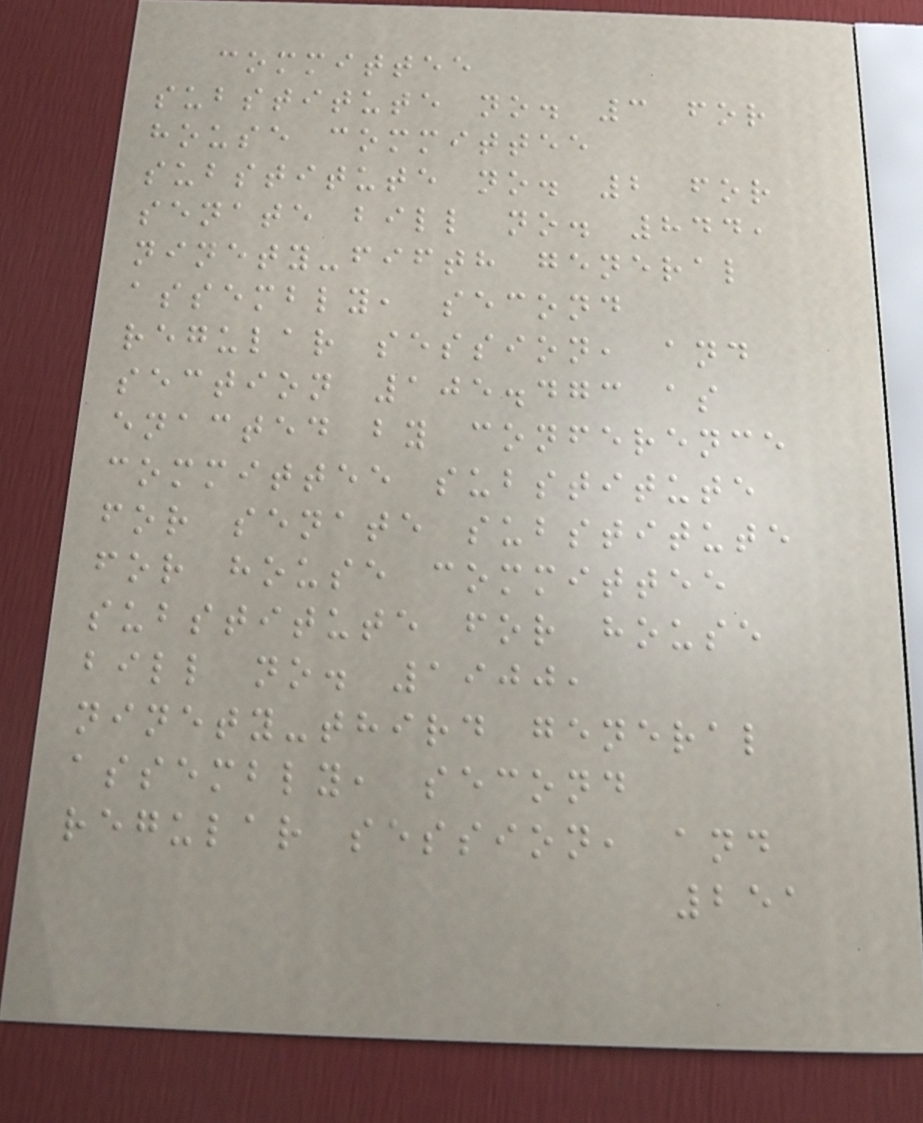committee
substitute no. 3 for
house committee
substitute no. 2 for
senate bill no. 844,
ninety-fifth general
assembly, second
regular session, and
section 105.473 as
enacted by conference
committee substitute
for senate substitute
for house committee
substitute for house
bill no. 1900,
ninety-third general
assembly, second
regular session, and
251
